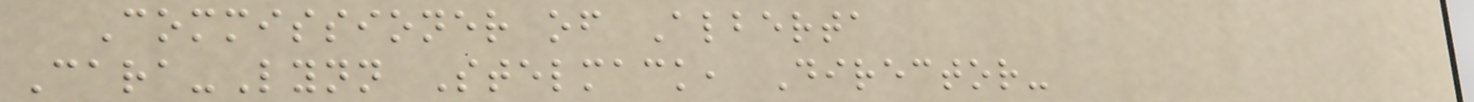Commissioner of Alberta
Cara-Lynn Stelmack, Director-
